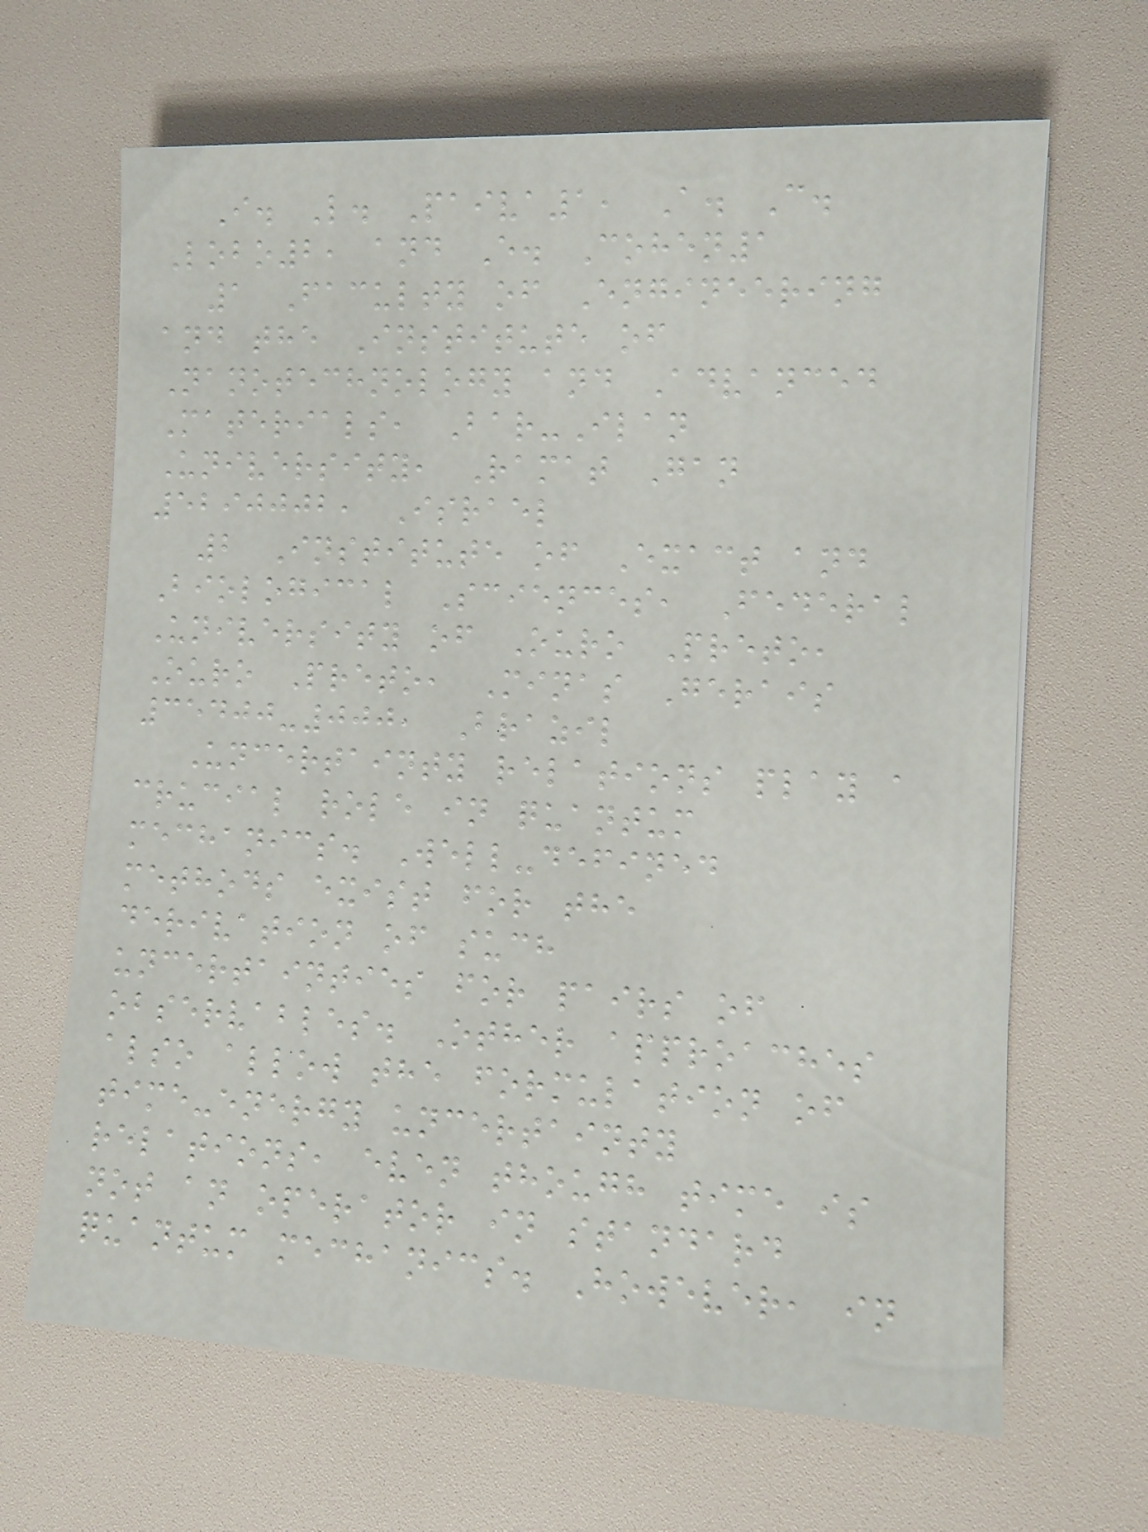I. L. Paiva1, A. C.
Lobo2, and E. Cohen1
1 Faculty of Engineering
and the Institute of
Nanotechnology and Advanced
Materials, Bar-Ilan
University, Ramat Gan
5290002, Israel
2 Institute of Exact and
Biological Sciences, Federal
University of Ouro Preto,
Ouro Preto, Minas Gerais
35400-000, Brazil
Uncertainty relations play a
crucial role in quantum
mechanics. Well-defined
methods exist for the
derivation of such
uncertainties for pairs of
observables. Other approaches
also allow the formulation of
time-energy uncertainty
relations, even though time is
not an operator in standard
quantum mechanics. However, in
